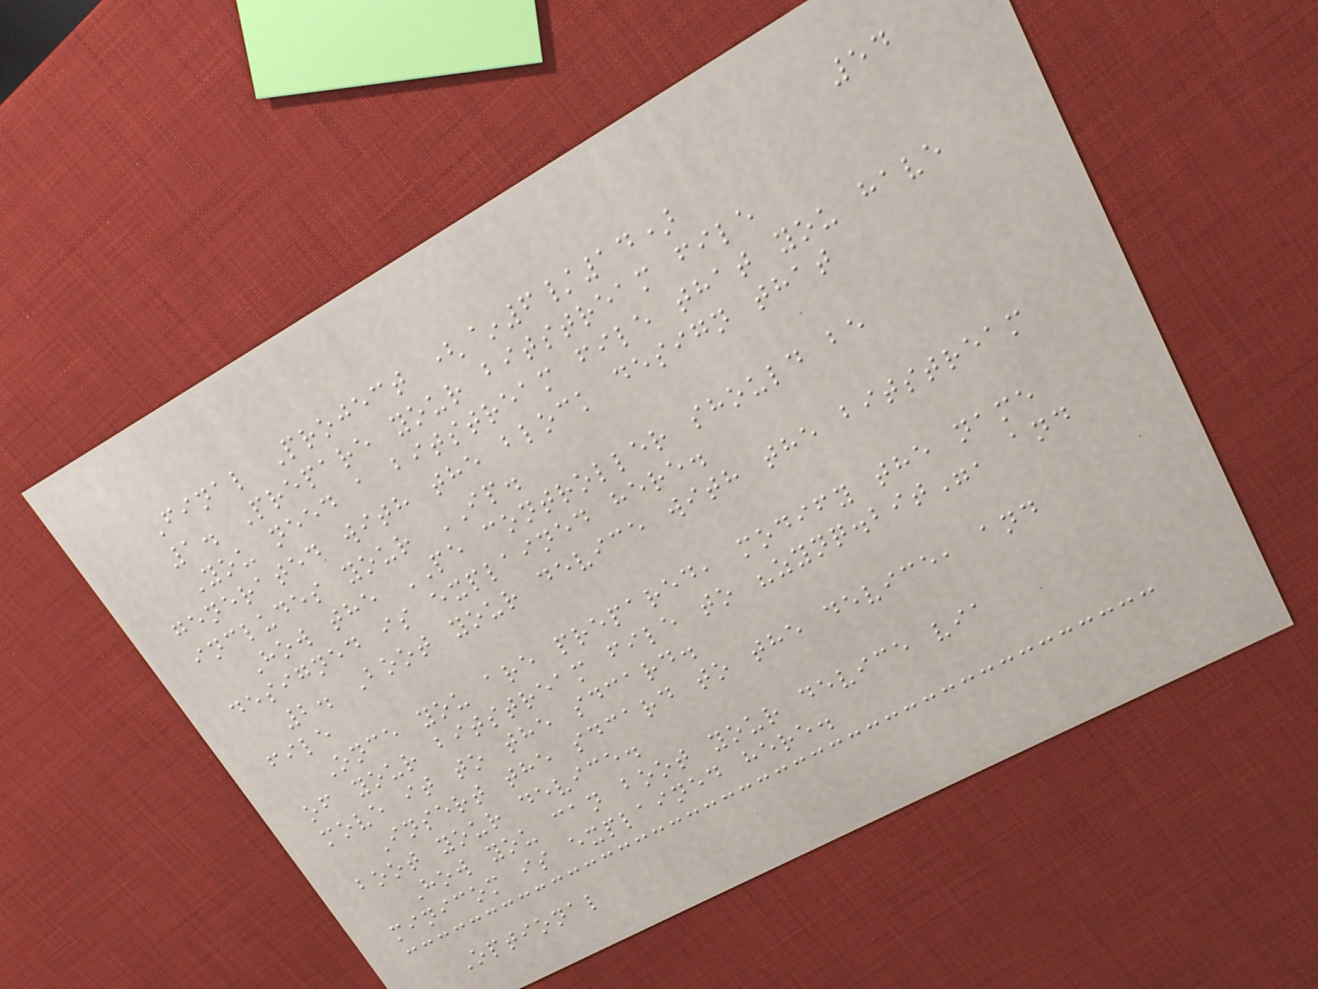54
Final Project (~6/14)
1. Prepare your bitstream file
You need a bitstream file that you have
generated with the block design that
includes your IP.
How the PE controller should be
designed is explained here.
2. Boot your device with the bitstream
file
Once you are prepared, modify the name
of your bitstream file to "zynq.bit", and
move it to the sdcard.
Insert the sdcard to the device, and
boot your device.
How you can boot your device via
minicom is explained here.
Optional
